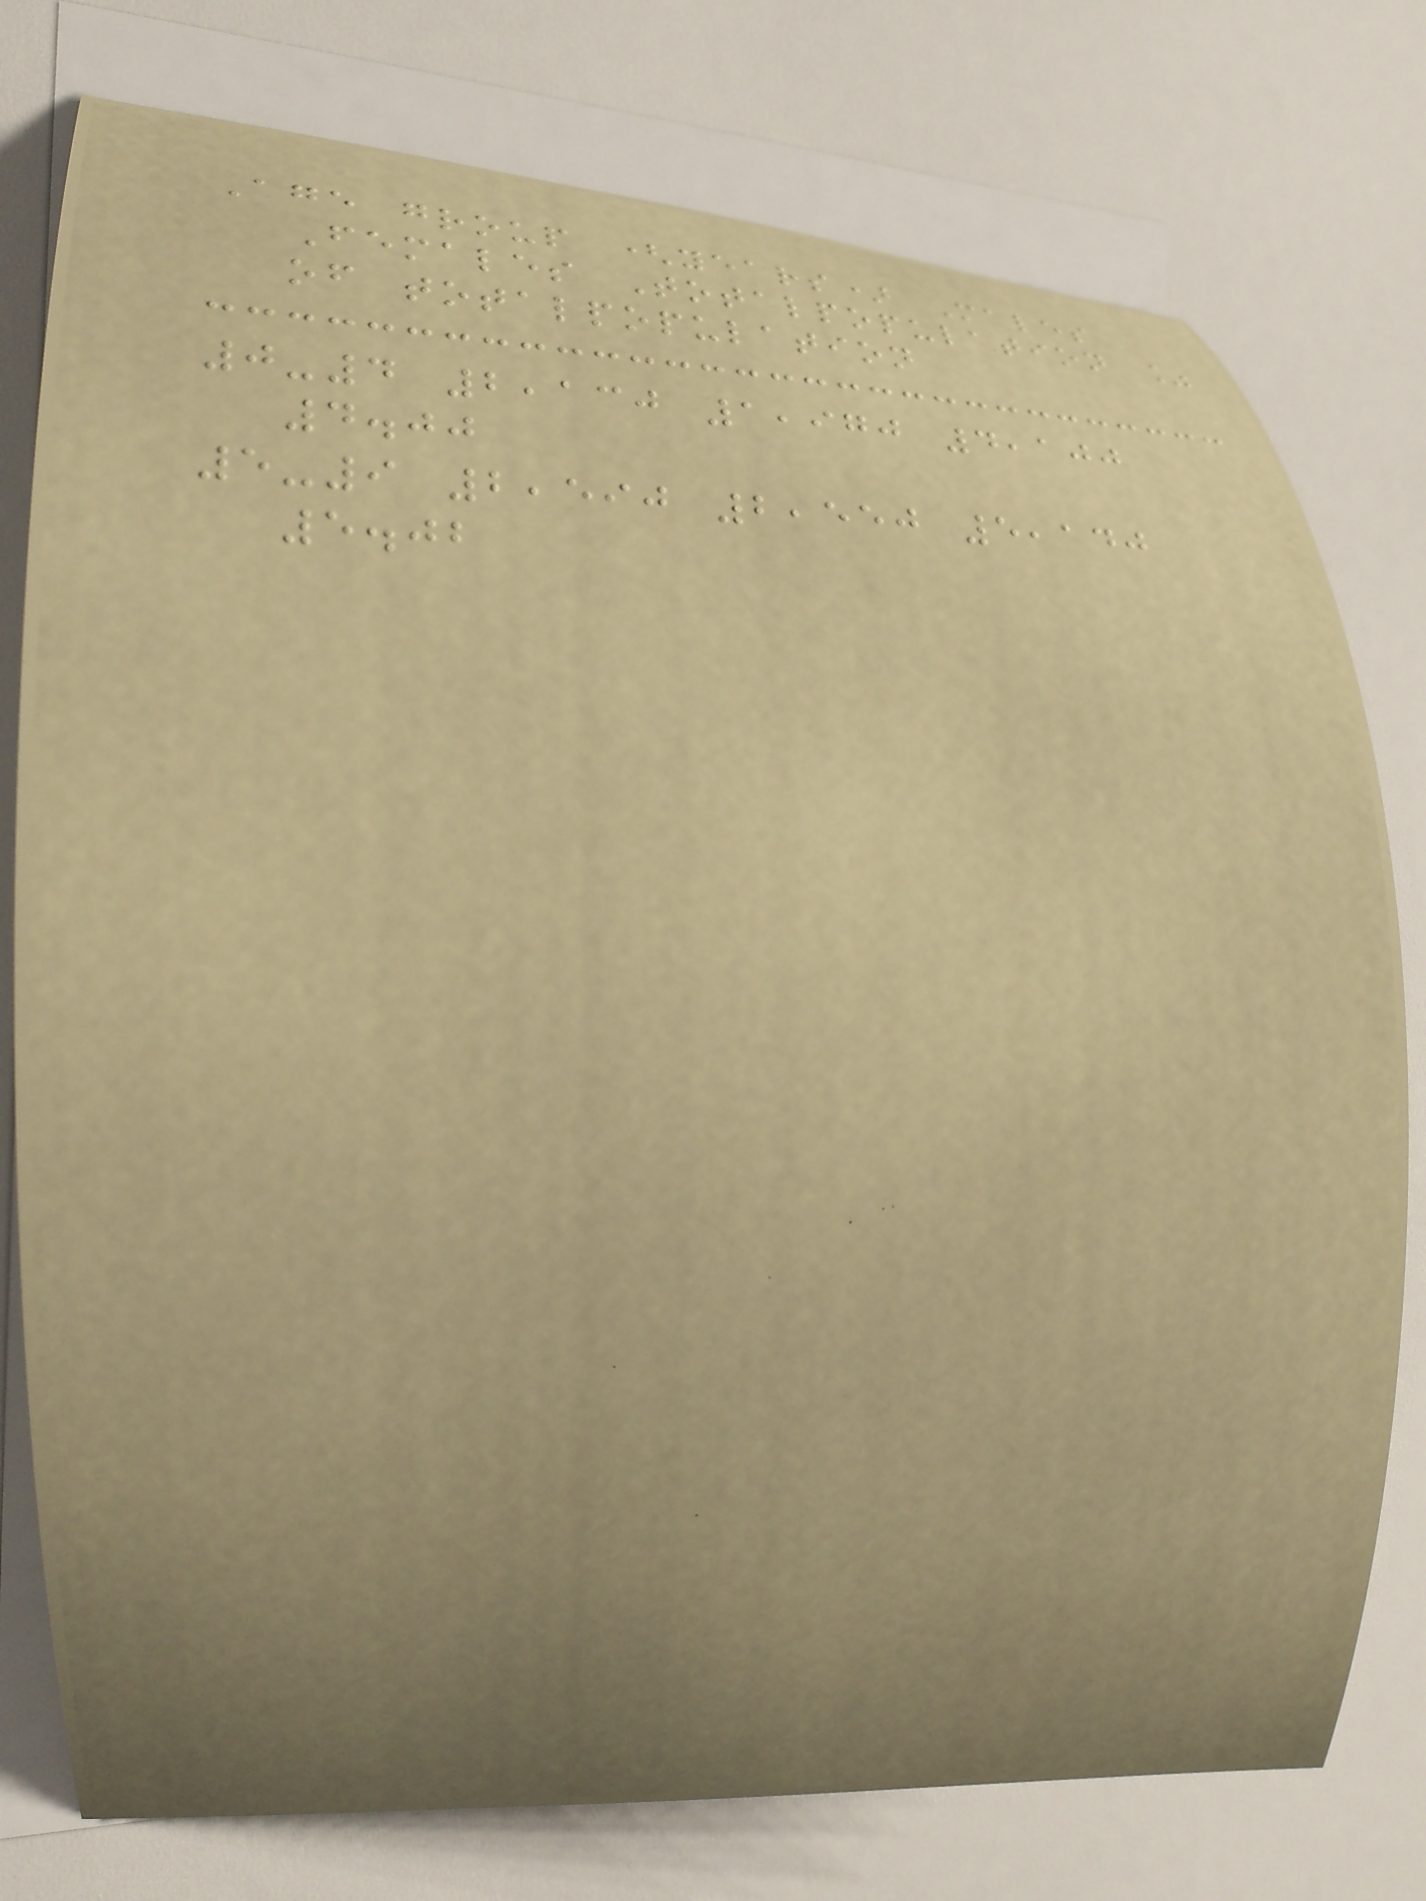Age group (years) Males
Females Totalpopulation %
of totalpopulation
0-4 2,130 1,970 4,100
4.00
5-9 2,590 2,550 5,140
5.02
